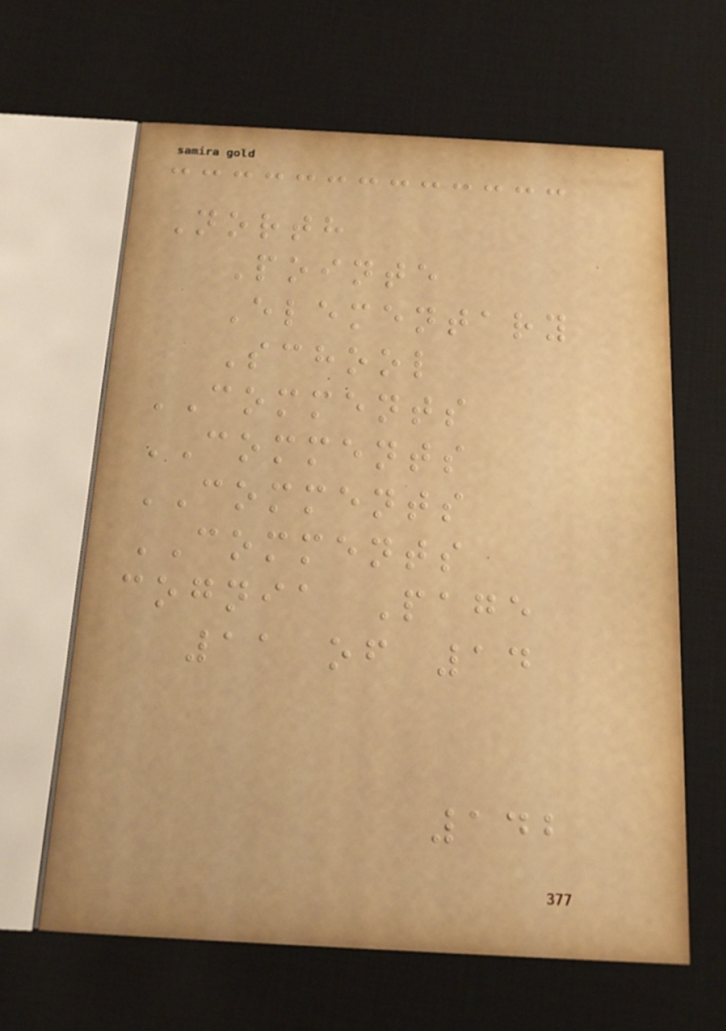North
Pointe
Elementary
School
COMMENTS
COMMENTS
COMMENTS
COMMENTS
cognia Page
11 of 14
142
